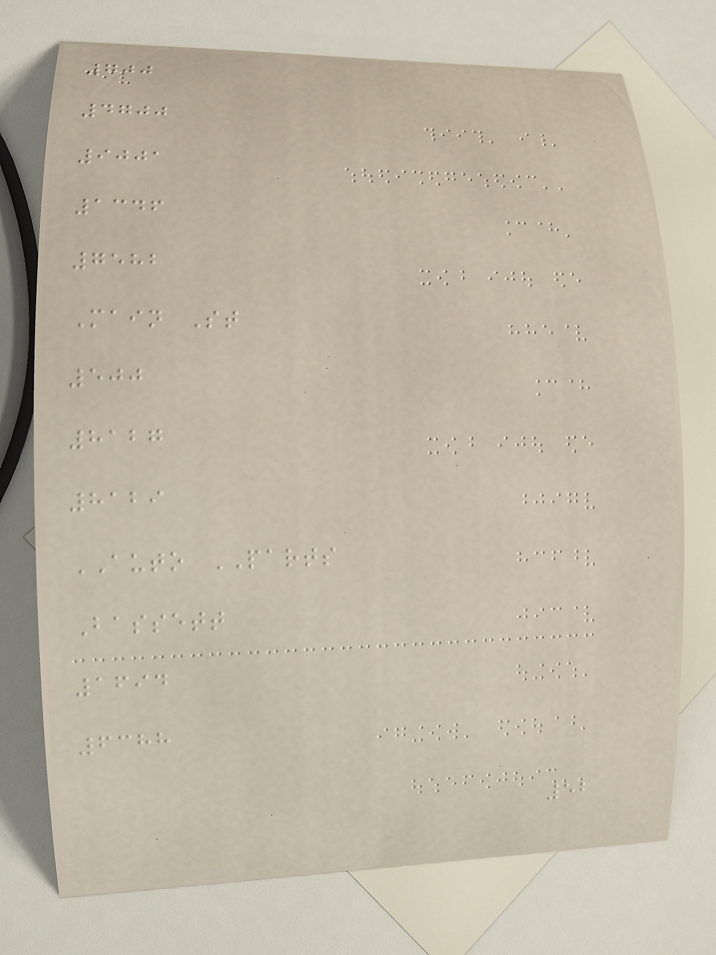700
4700
9001
1346
7582
Main St
500
8127
8129
AUTO PARTS
Bassett
1694
6388
52
